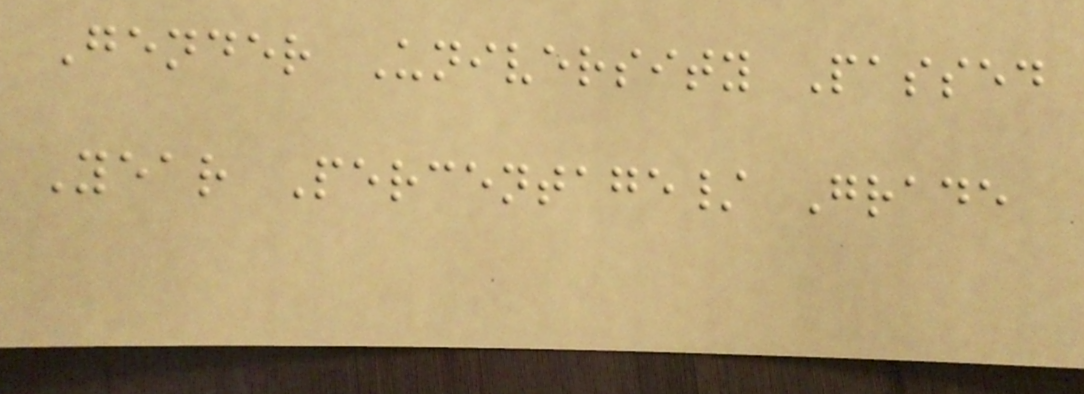Gender University Passed
Year Percentage/ Grade
